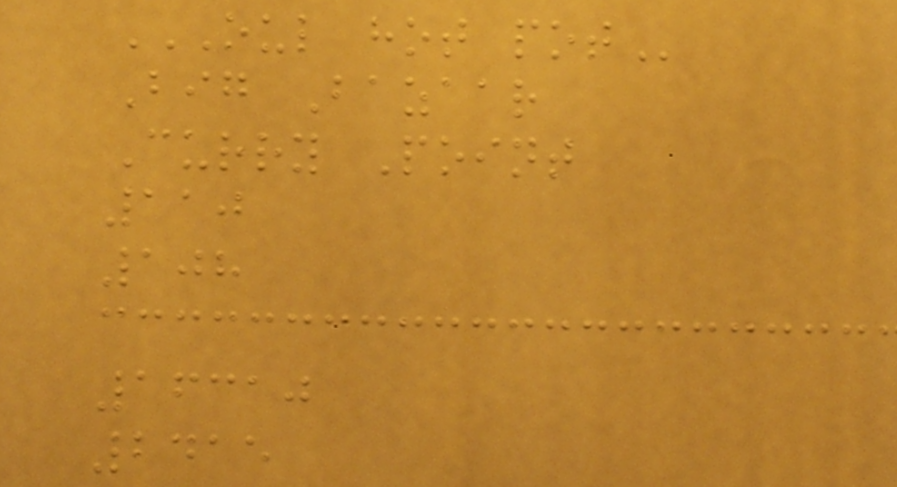OUL HOT POT
Big Bazaar
Curry Point
110
108
16310
2415
